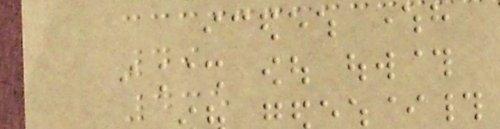49
435
